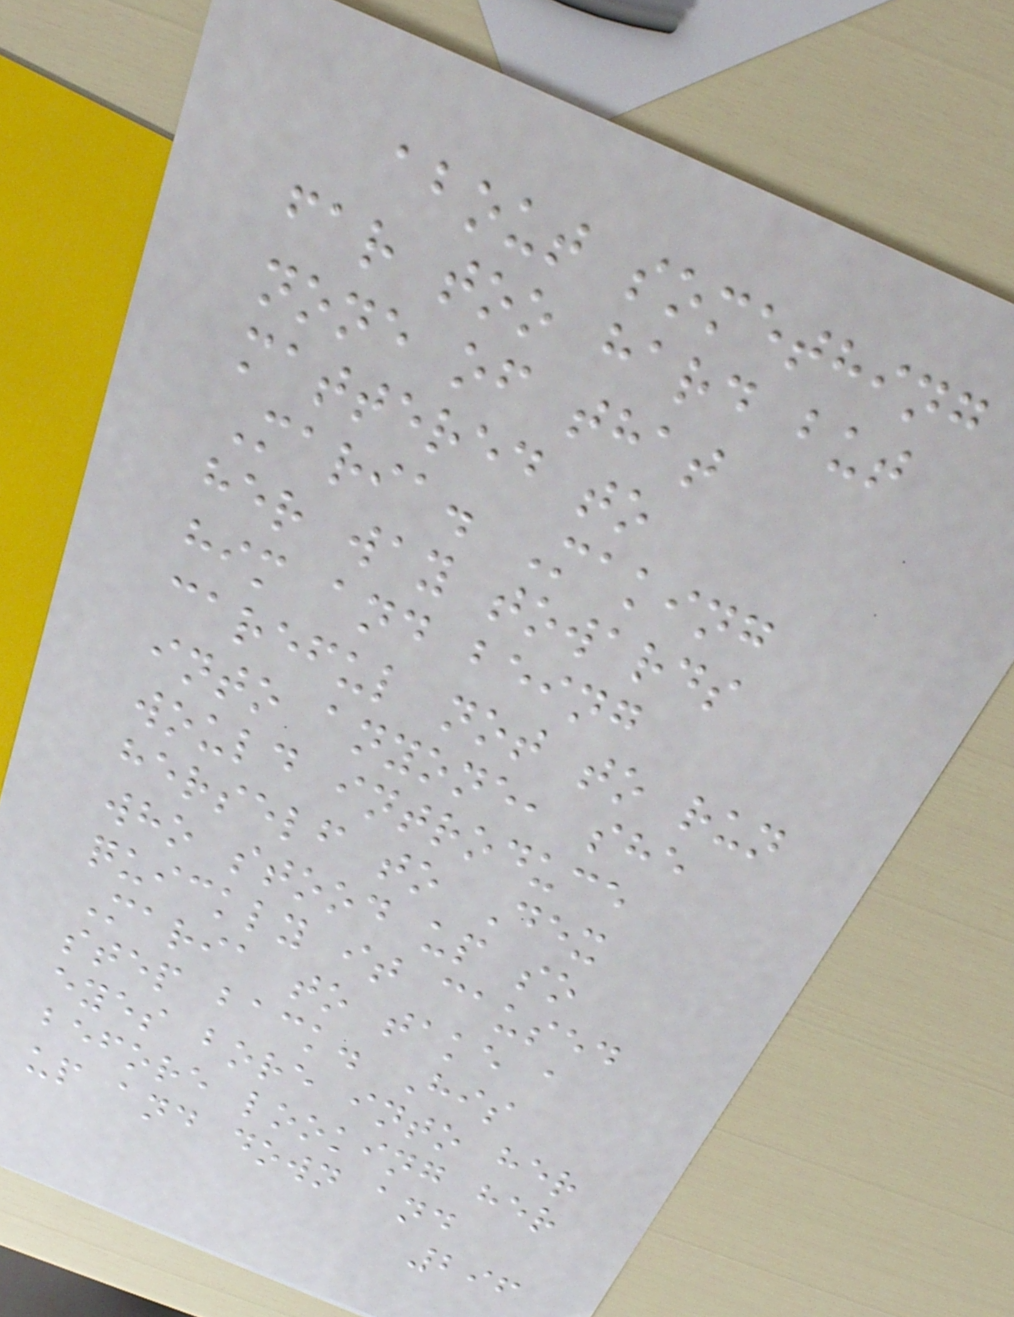about something
far too hard but
none of that
mattered to
Maria. Making
her way towards
him and being
careful not to run
into anyone, she
would introduce
herself to Dex
who stood up so
quickly it caused
Maria to take a
step back. His
eyes bore into her
before looking her
up and down and
296
